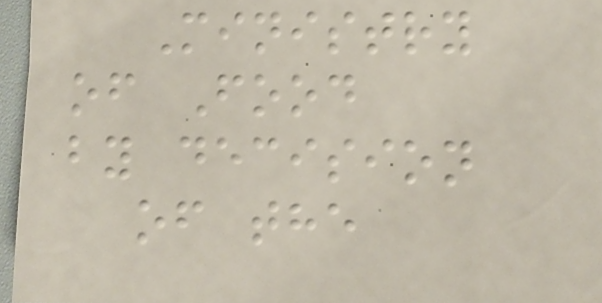Ministry
of Food
by decision
of the
